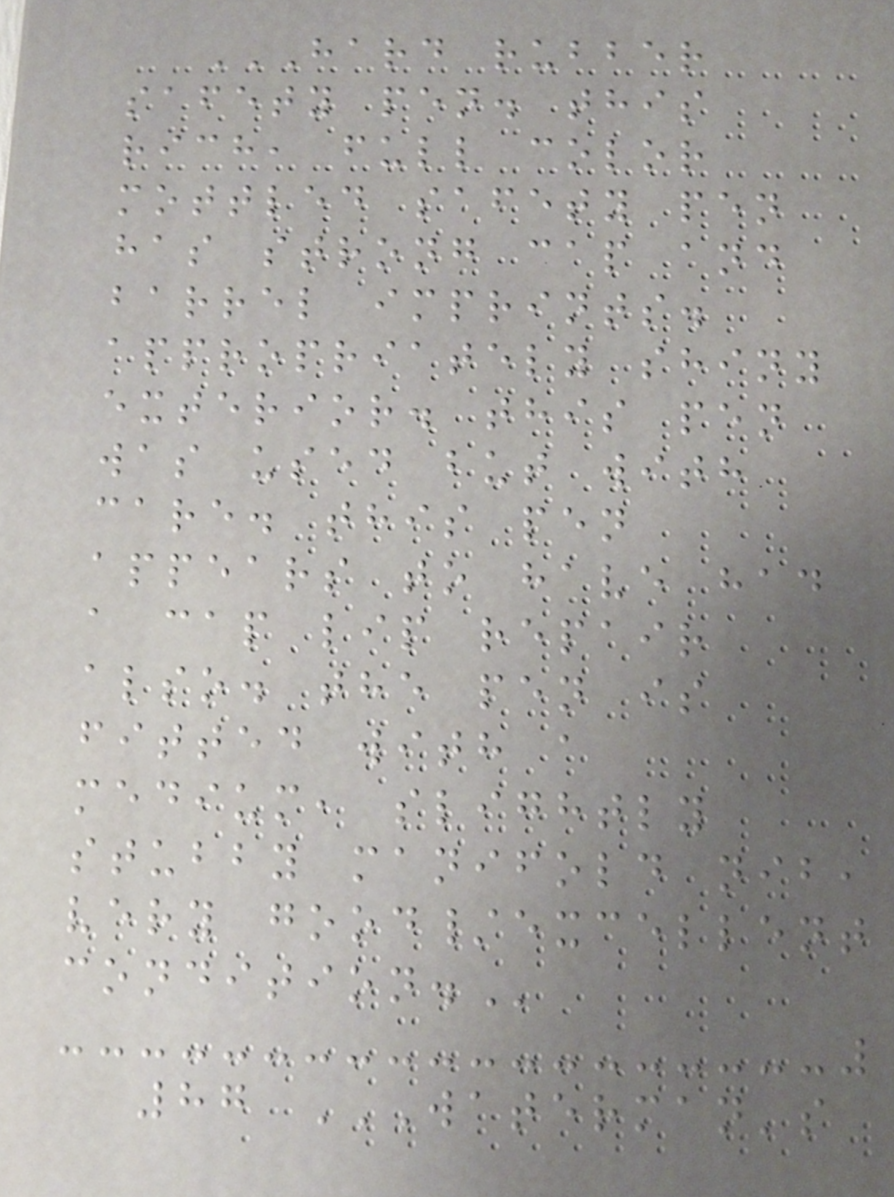HARD RUBBER
SAFETY PEN. THIS
RICH, FULL COLOR
MOTTLED SAFETY PEN
HAS STRONG CAP AND
BARREL IMPRINTS.
APPROPRIATELY SHINY
EXTERIOR. THIS PEN
WAS USED BUT WITH
CARE. THIS PEN
APPEARS TO HAVE HAD
A CAP LIP REPAIR
ALSO. THE PEN IS
FITTED WITH A
MEDIUM, SLIGHTLY
STUBBY MANIFOLD NIB,
VERY GOOD/EXCELLENT
CONDITION.
87 WATERMAN'S
